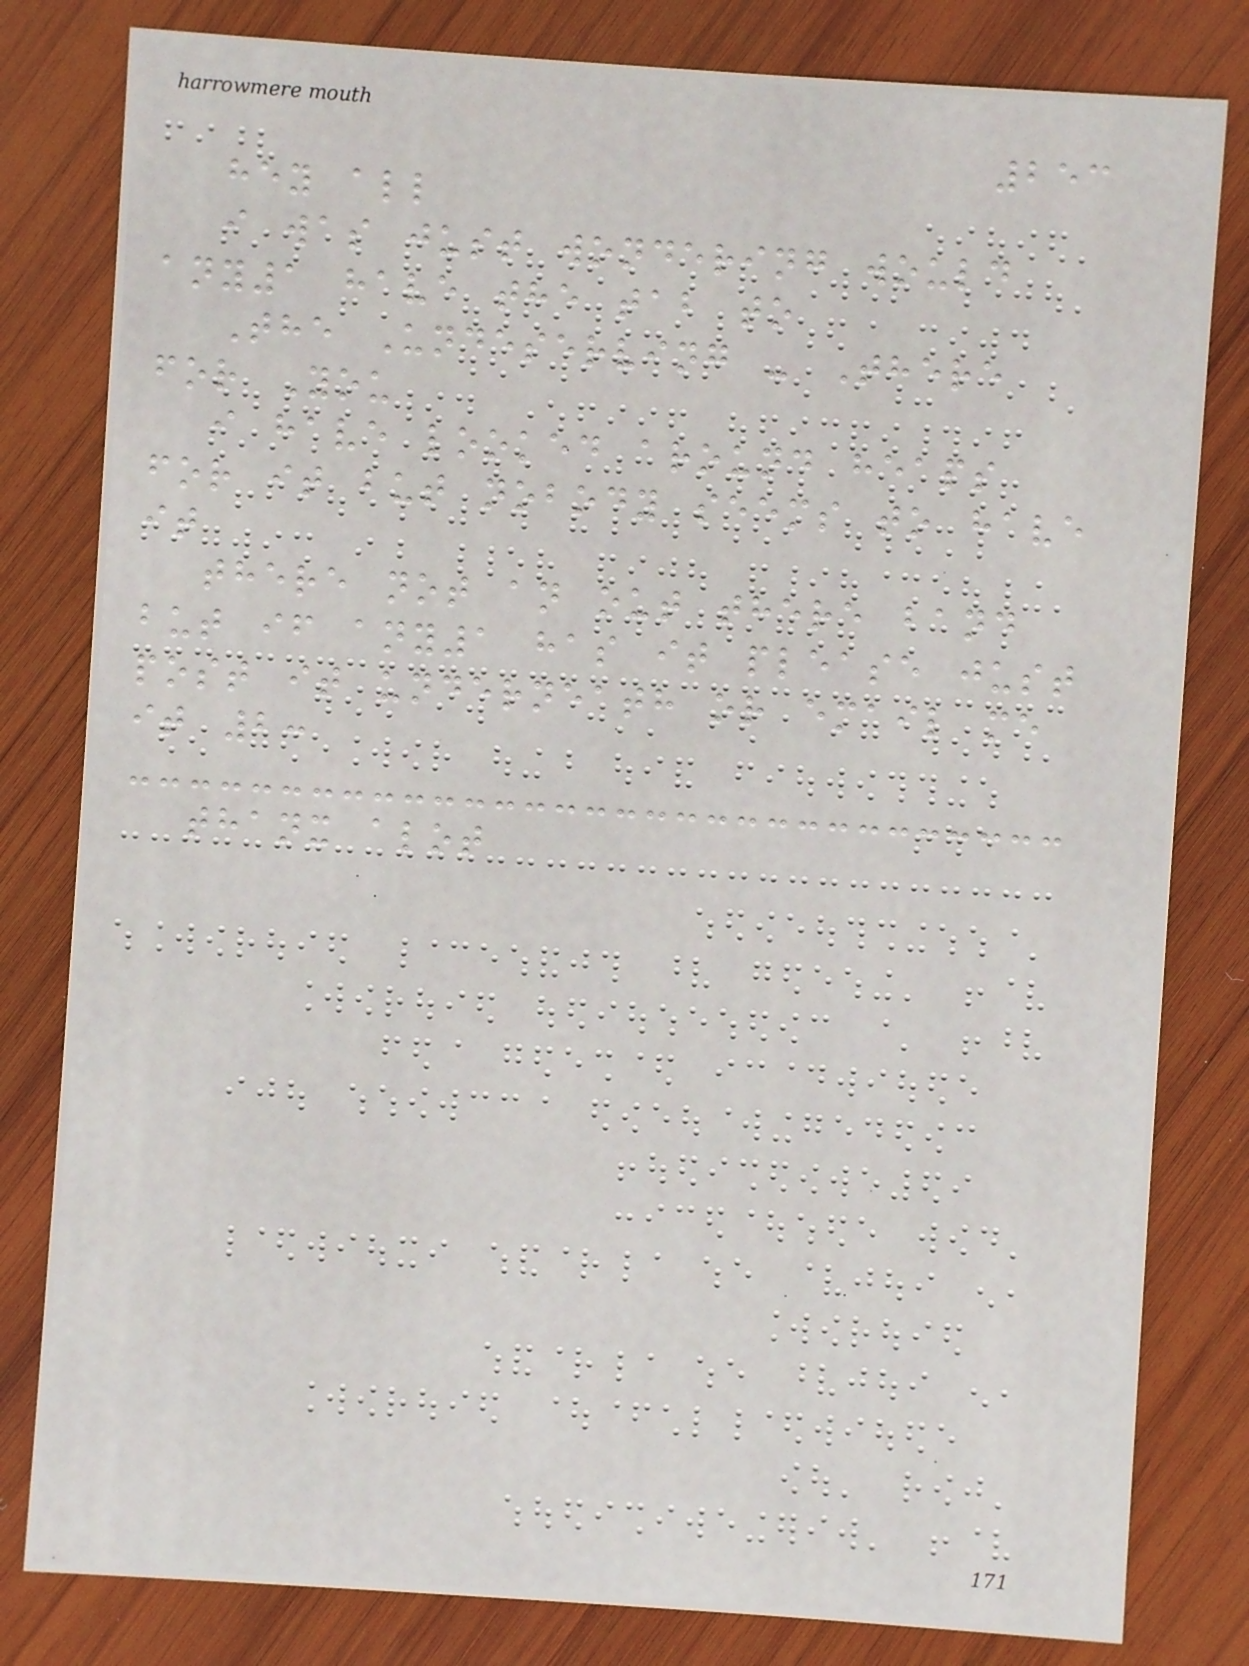253
hey all
i was just wondering would
any1 have the tab to
The Undeserving - There
for You
i have looked around heaps
for it but nobody seems to have
it
there not an out there band
but if any1 has it please just
post it underneath or email me
it 2:
thanx alot
